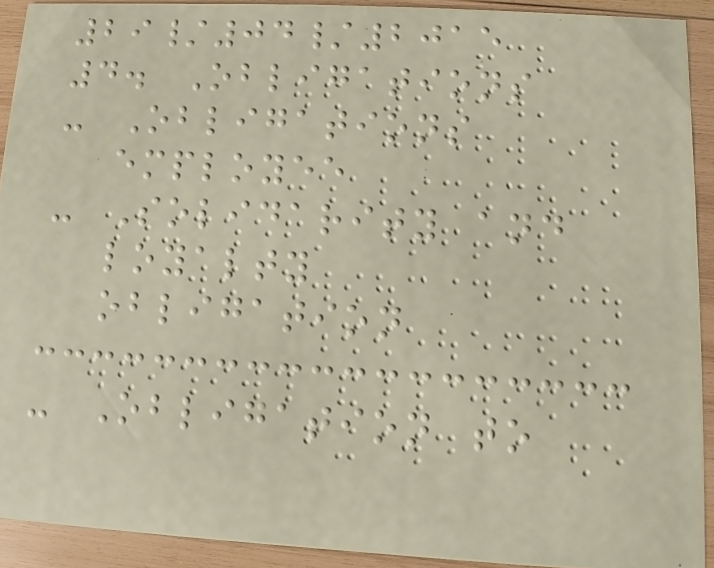29/04/2015
4. Obligations
- Obligations
employee
- Solidarity and
loyalty
obligation
- Obligation to
